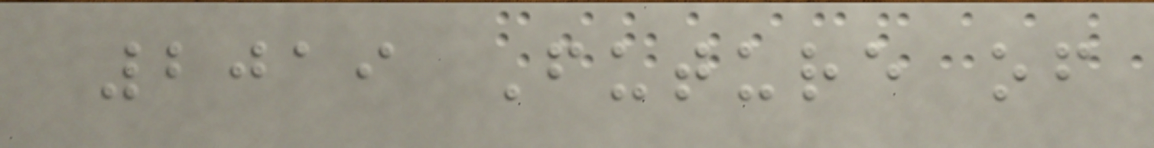2019 Future of
